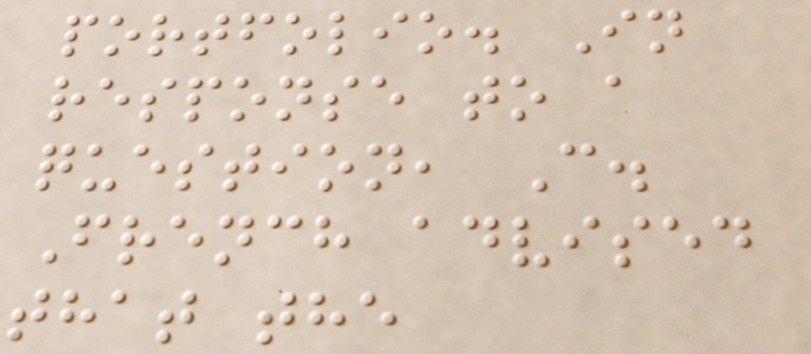portfolio. In
response to a
question, C.
French advised
that the
